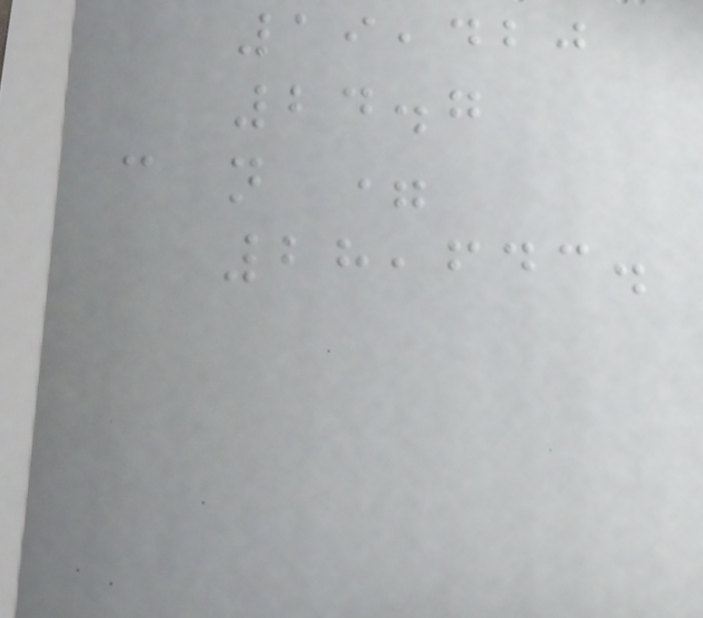19,420
24.7
c n =
28,643.
